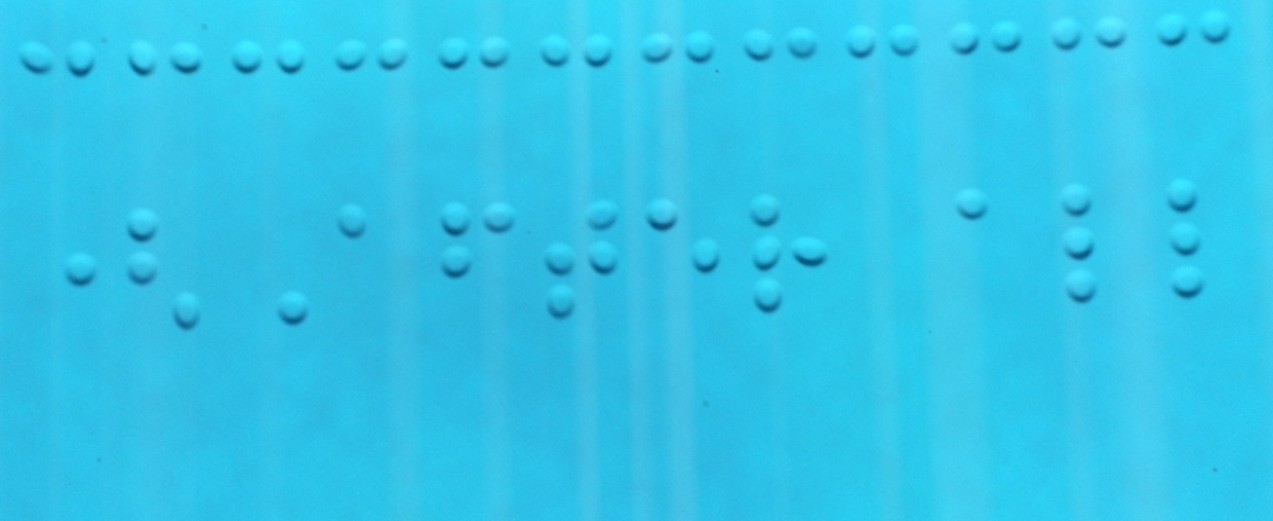(After all
